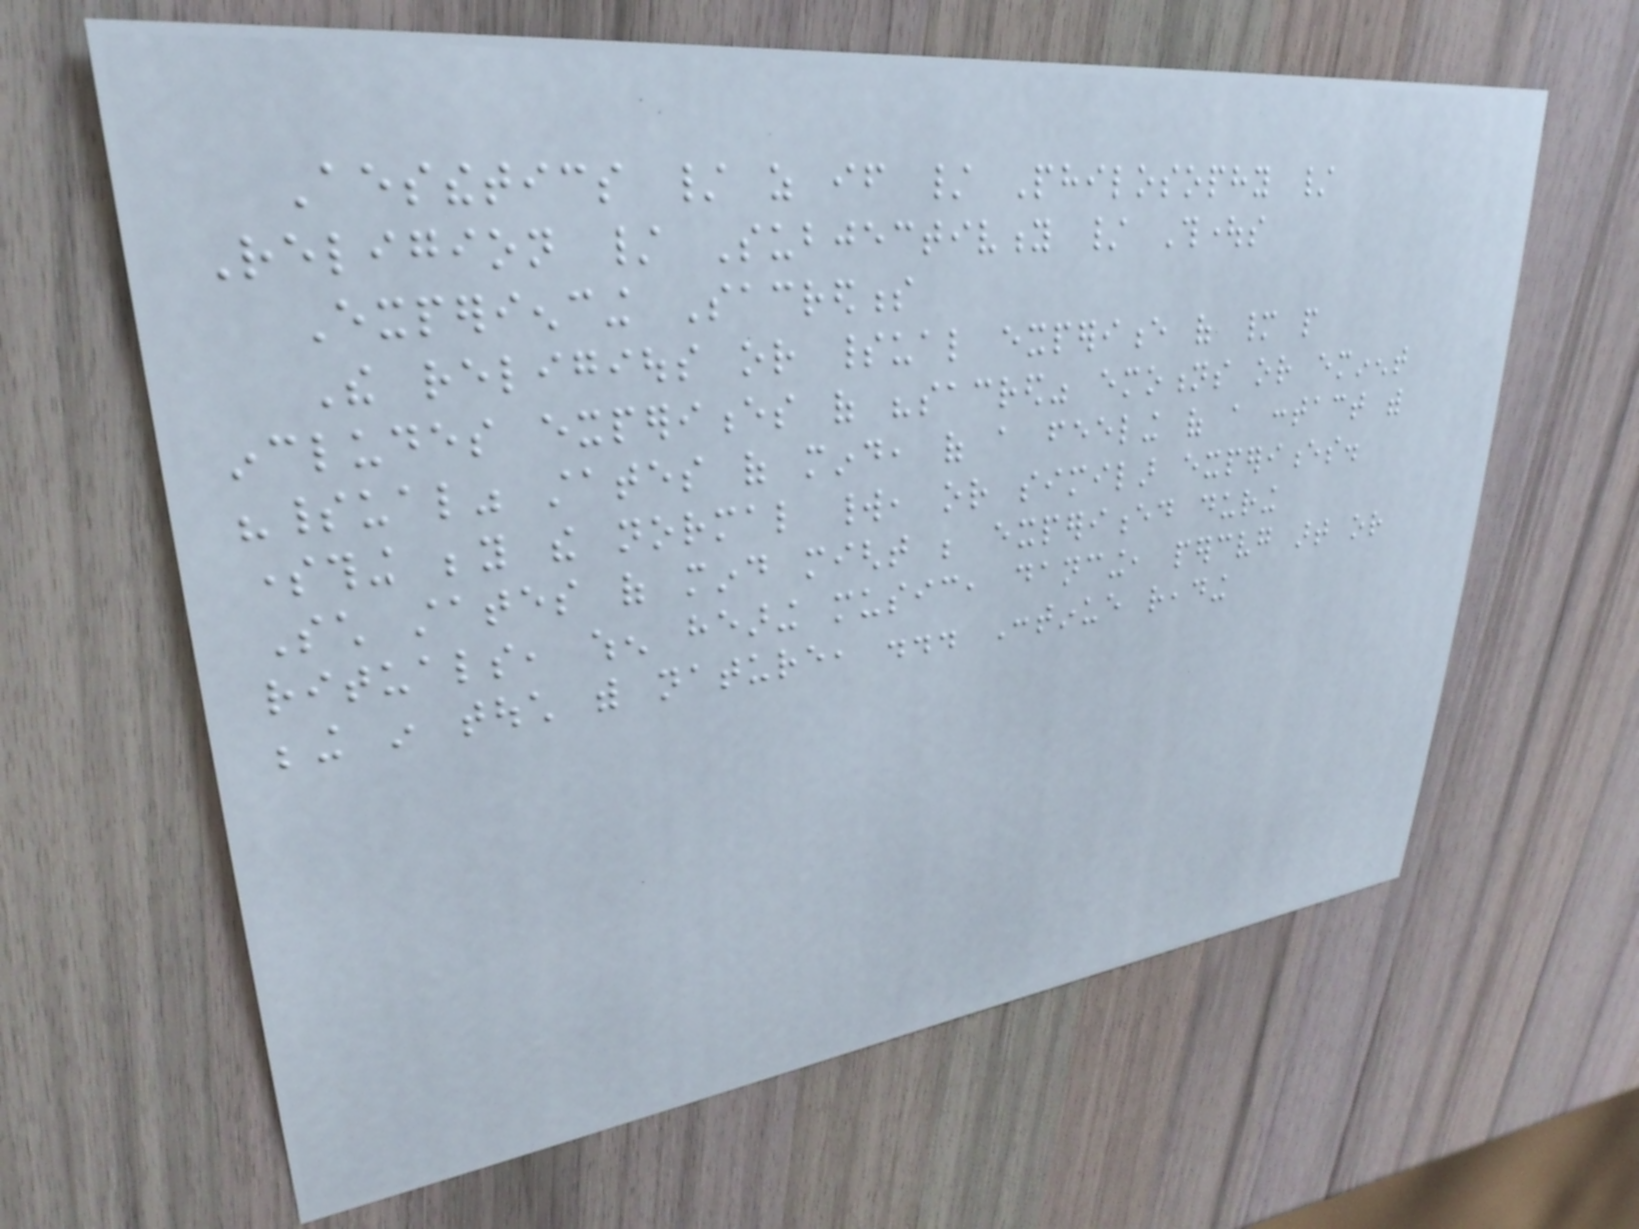Aesthetics / as if / Philosophy /
Religion / Subjectivity / Thoughts
Experiencing Sacredness
The religious or spiritual experience of many people
includes experiences of "sacred" emotions or eminent
"spiritual" states of mind, of a feeling of a contact with
something beyond the normal world, or similar experiences.
Such states of mind might be experienced during
rituals, when hearing music, dancing, perceiving art or
being in touch with nature, ... Continue reading
